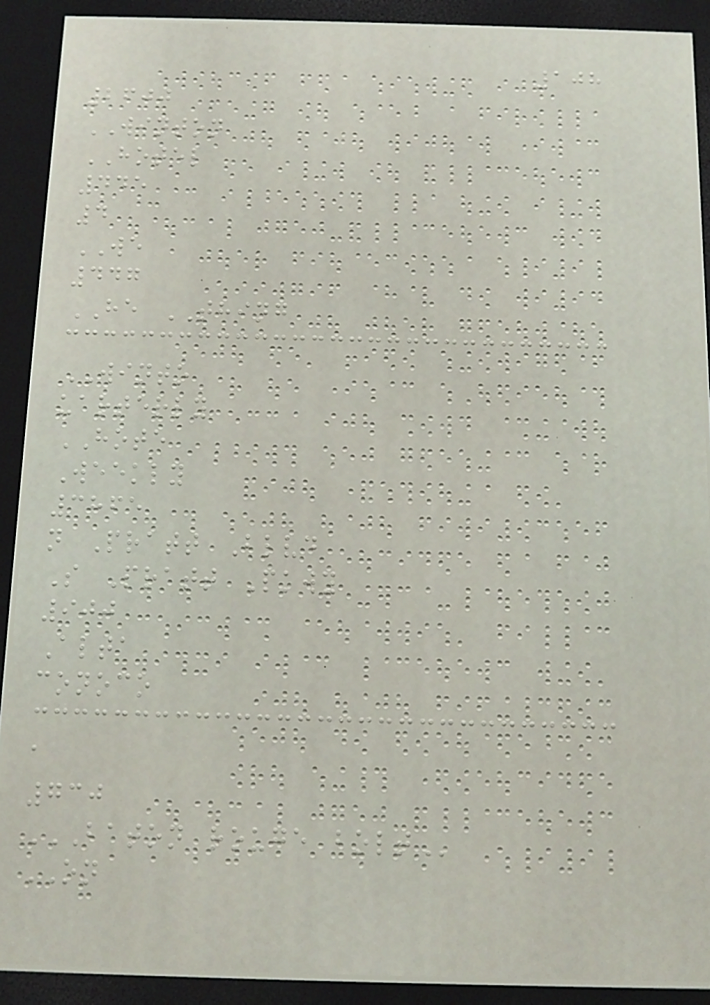108
2600
WINTON
HOTEL
445
4
WE
447
HE THING
WINTO
uarterly
HOTE
Weekly
3865
n Pratt Blvd
S Pratt Pkwy
900
Alta
conoco
a
730
BATON ROUGE BOLT
ON
